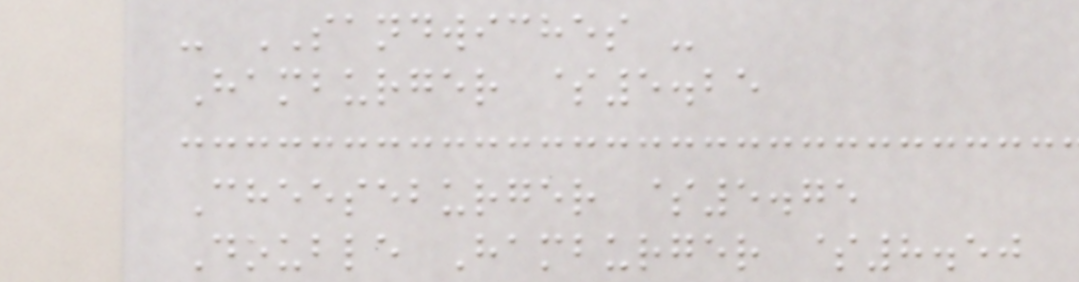- SANDWICHES -
Hamburger $5.25
Cheeseburger $5.75
Double Hamburger $8.50
